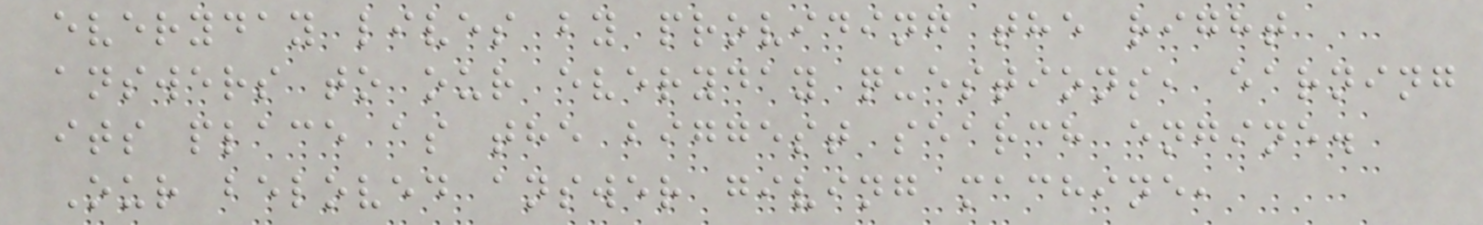everyday lives by providing the right
answers to our everyday questions, earning
its place as the biggest search engine.
Our beloved answer giving machine,
